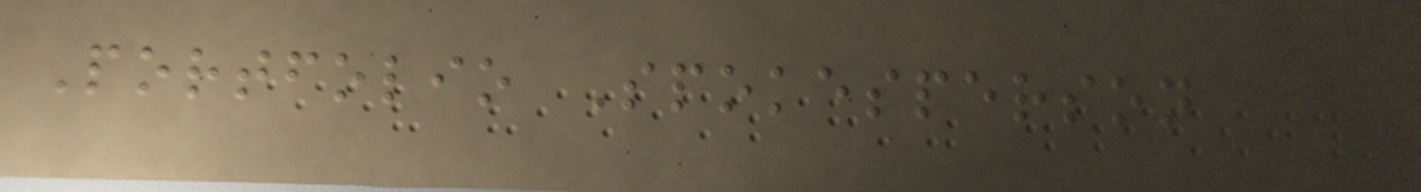Portfolio Spokesperson
